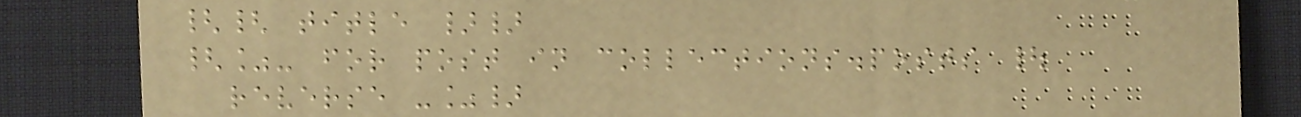{{ title }}
{%- for post in collections.posts |
reverse -%}
